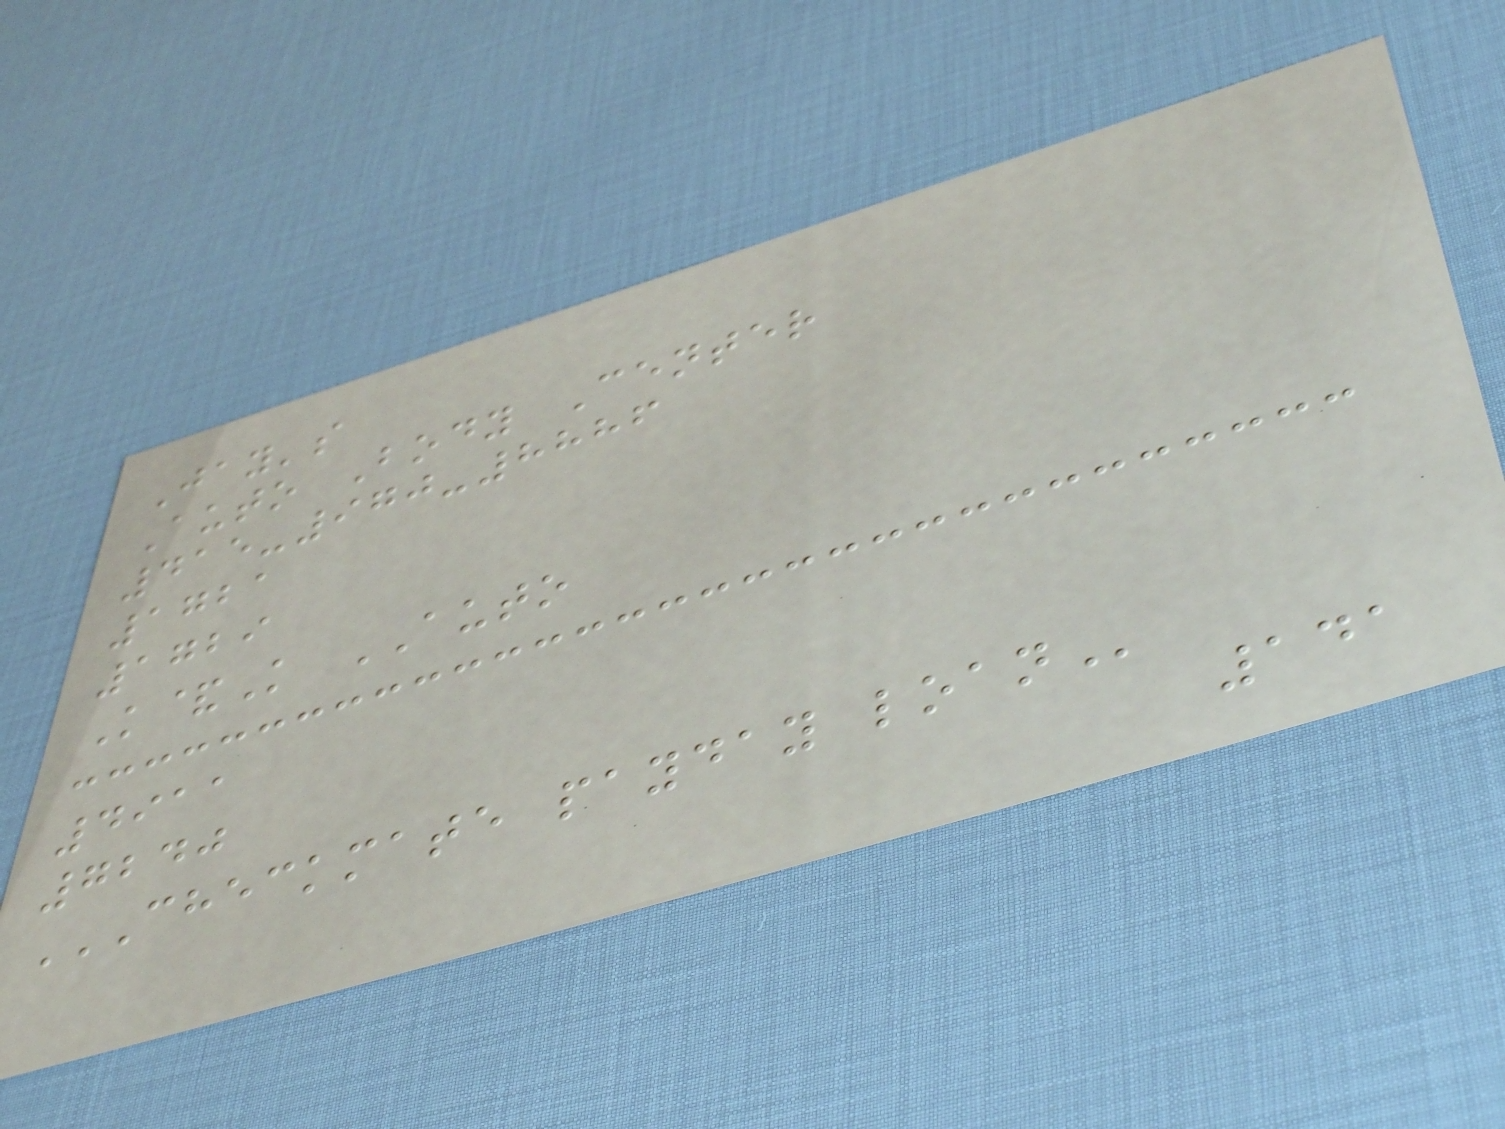Jay's
Auto Body Center
415-970-8886
1721
1729
K&K AUTO
4911
7240
CHECKMATE PAYDAY LOAN
141
